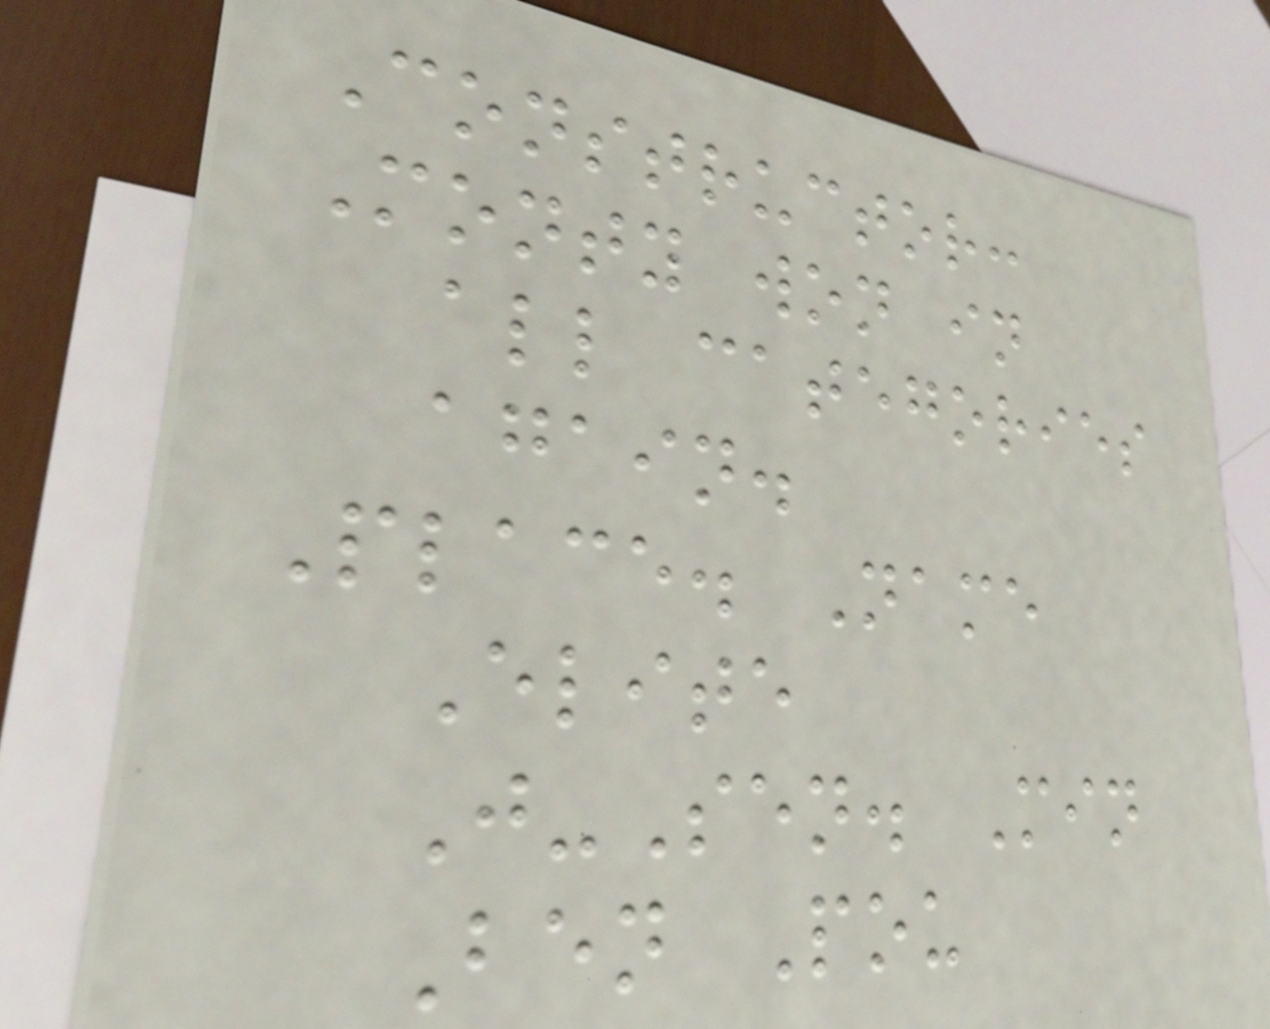Constructor:
Monty won in
all categories
again.
Place. Name
Elite
J-Sen. Min
Ben Pou
